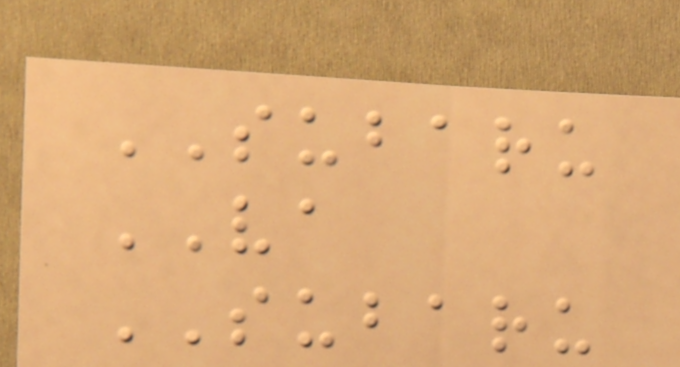SUBARU
VA
SUBARU
